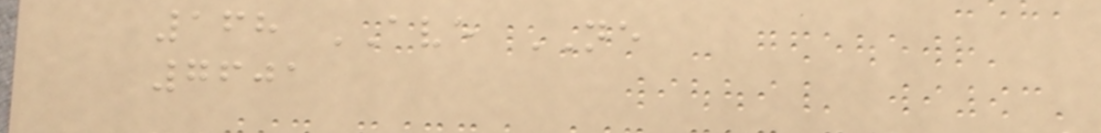168 AVE NE
7601
